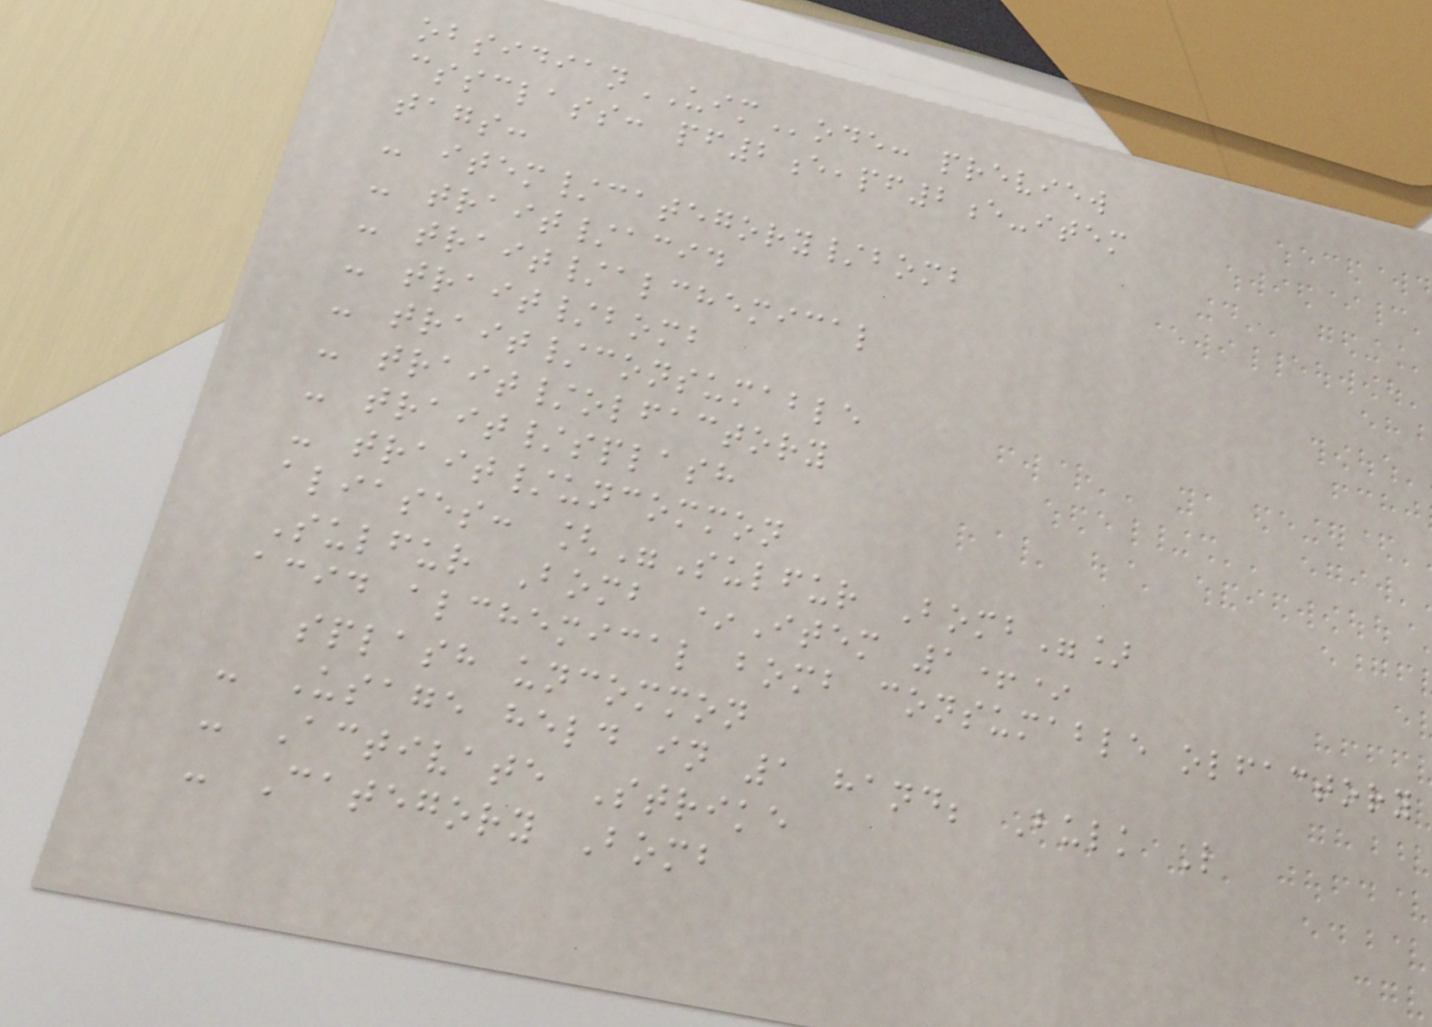obsidianUIMode: preview
cssclass: pf2e,pf2e-item
tags:
- item/category/bomb
- trait/acid
- trait/alchemical
- trait/bomb
- trait/consumable
- trait/olfactory
- trait/splash
- trait/uncommon
aliases: ["Sulfur Bomb"]
Sulfur Bomb *Item 1+*
acid alchemical bomb consumable olfactory
splash uncommon
- Usage held in 1 hand; Bulk L
- Activate Strike
- Category Bomb
